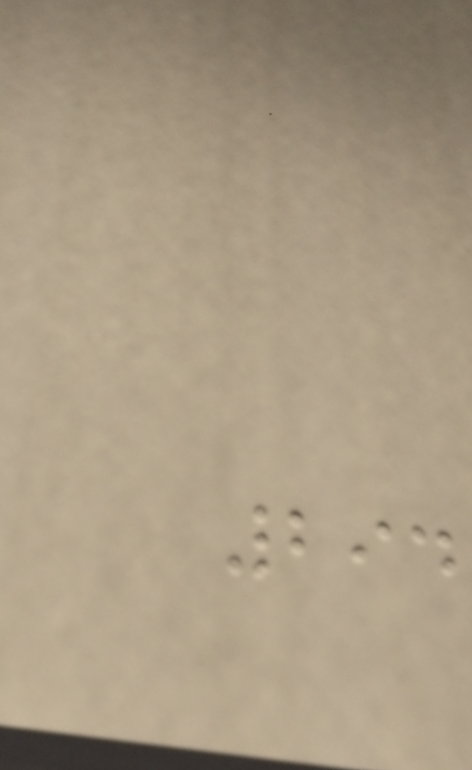294
